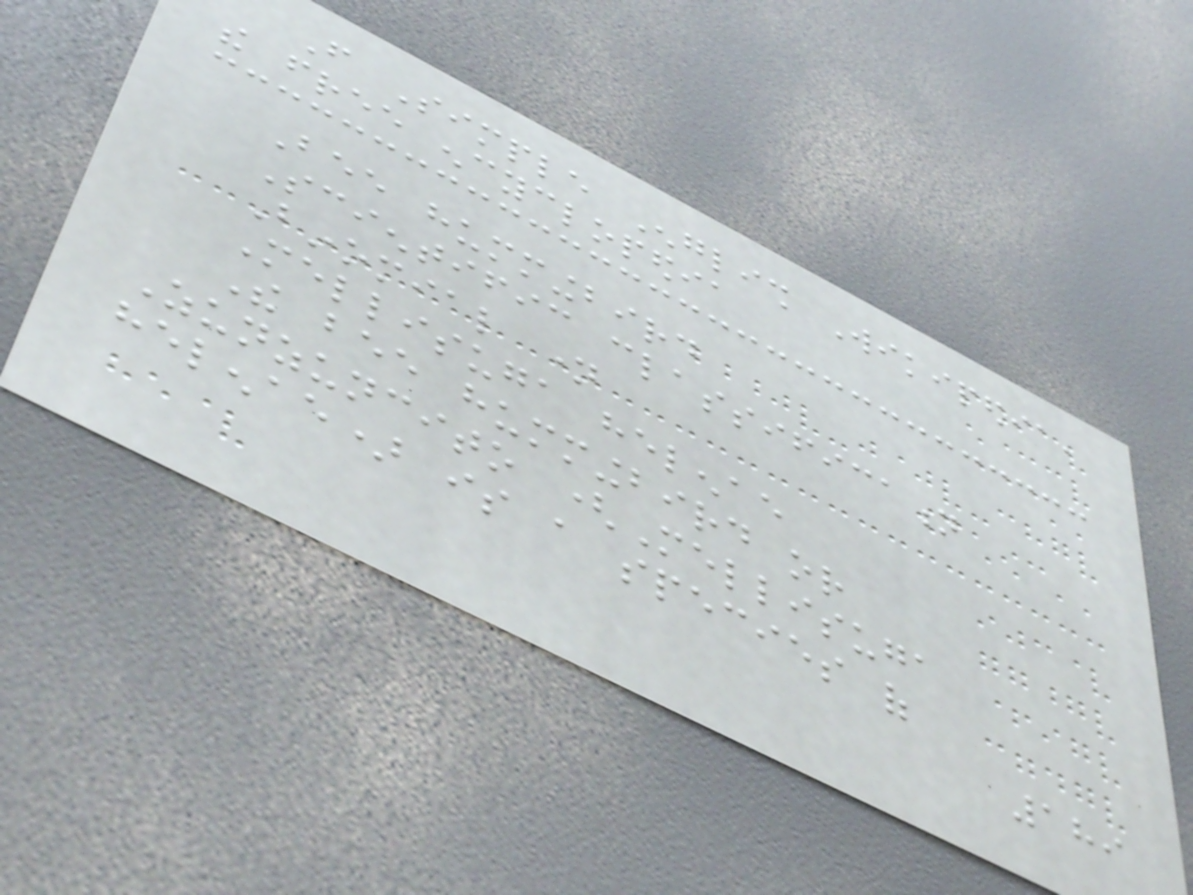From Simple English Wikipedia,
the free encyclopedia
Bee hummingbird
Scientific classification
Binomial name
Mellisuga helenae
The bee hummingbird or
Zunzuncito (Mellisuga
helenae) is a species of
189
